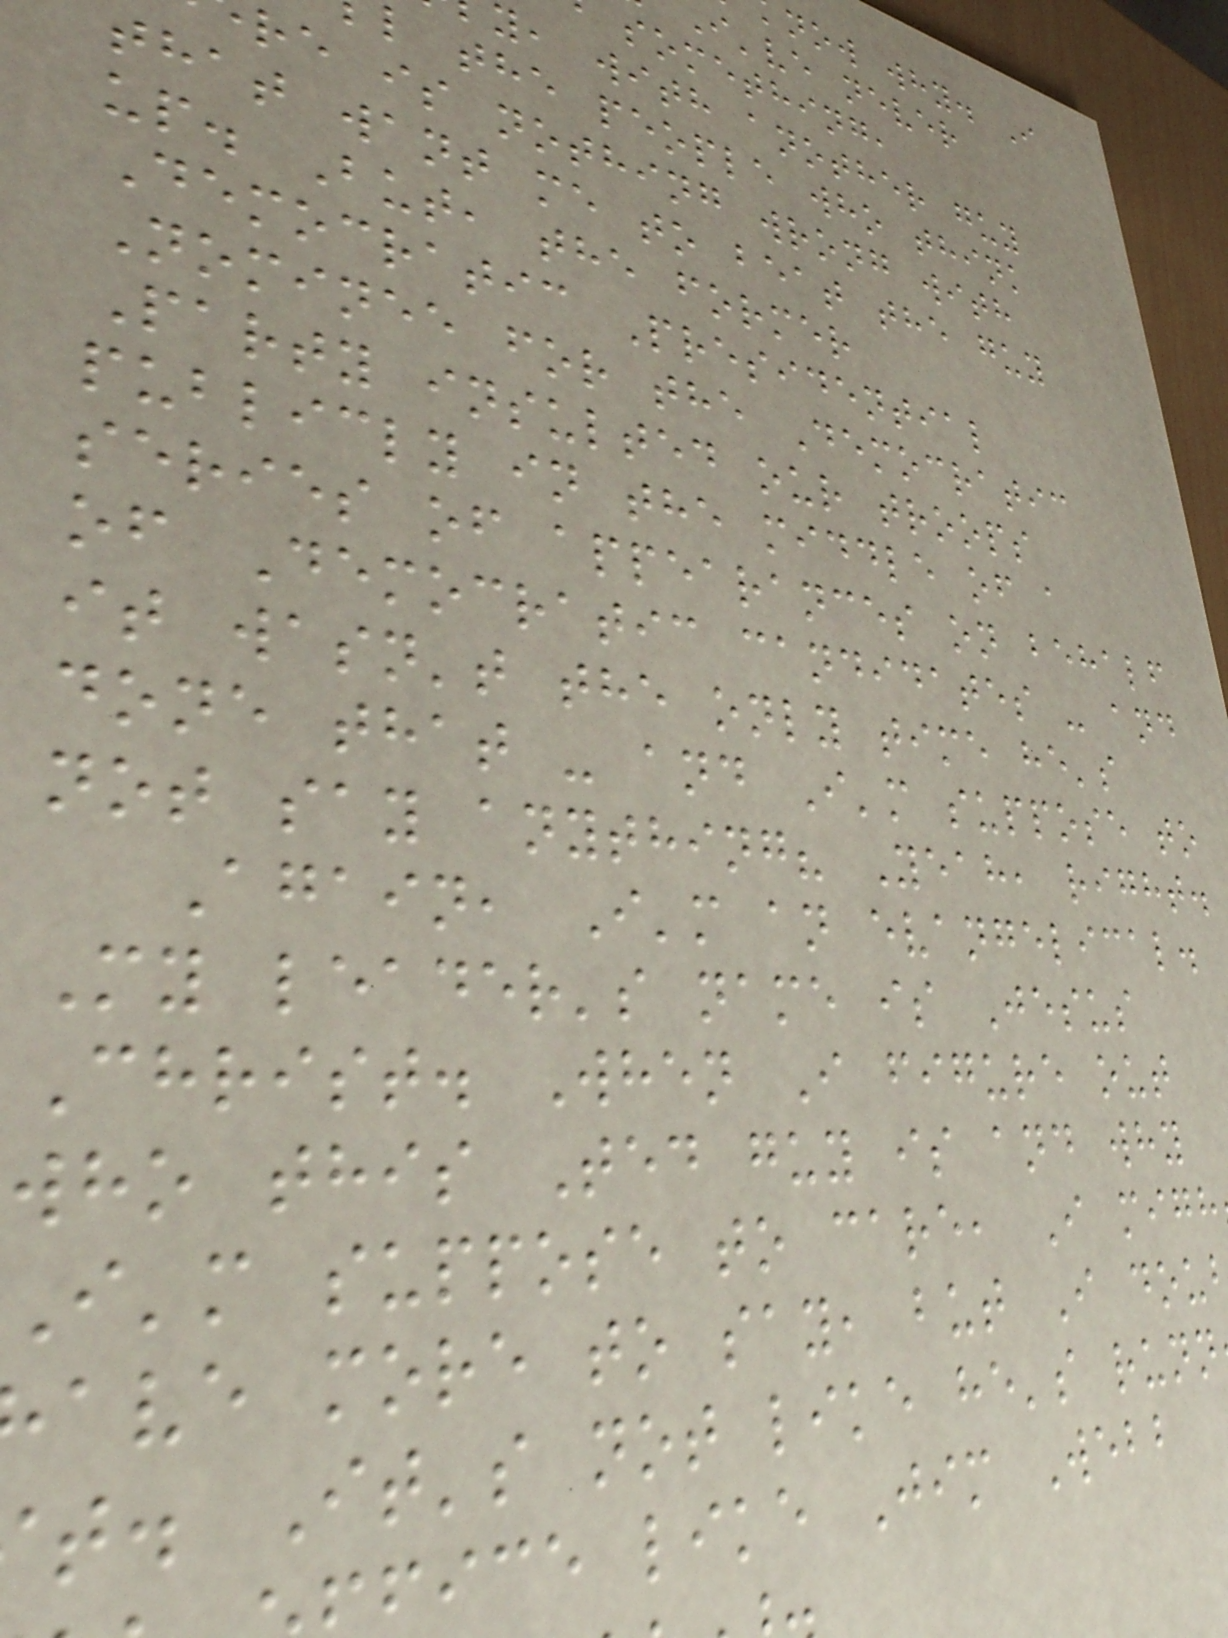now why. I
i've never
something,
y, with another guy
l the people who think
re is nothing wrong with
that want me to beat the guy
up. But, the former
Democratic Presidential
Nominee for the Democratic
Party insulted our troops
publicly in the middle of a
series of appearances on behalf
of Democratic candidates - and
it wasn't the only time he's
done that - and I'm suppose to
not say anything? Yeah, right.
Again, I'm an evangelical.
My leader's name is Jesus
Christ. When I figure out
who this Ted guy is and why
i'm suppose to care, I migh
ave more to say, but I dou
t. It's not like he's runn
ice like Jim Webb
